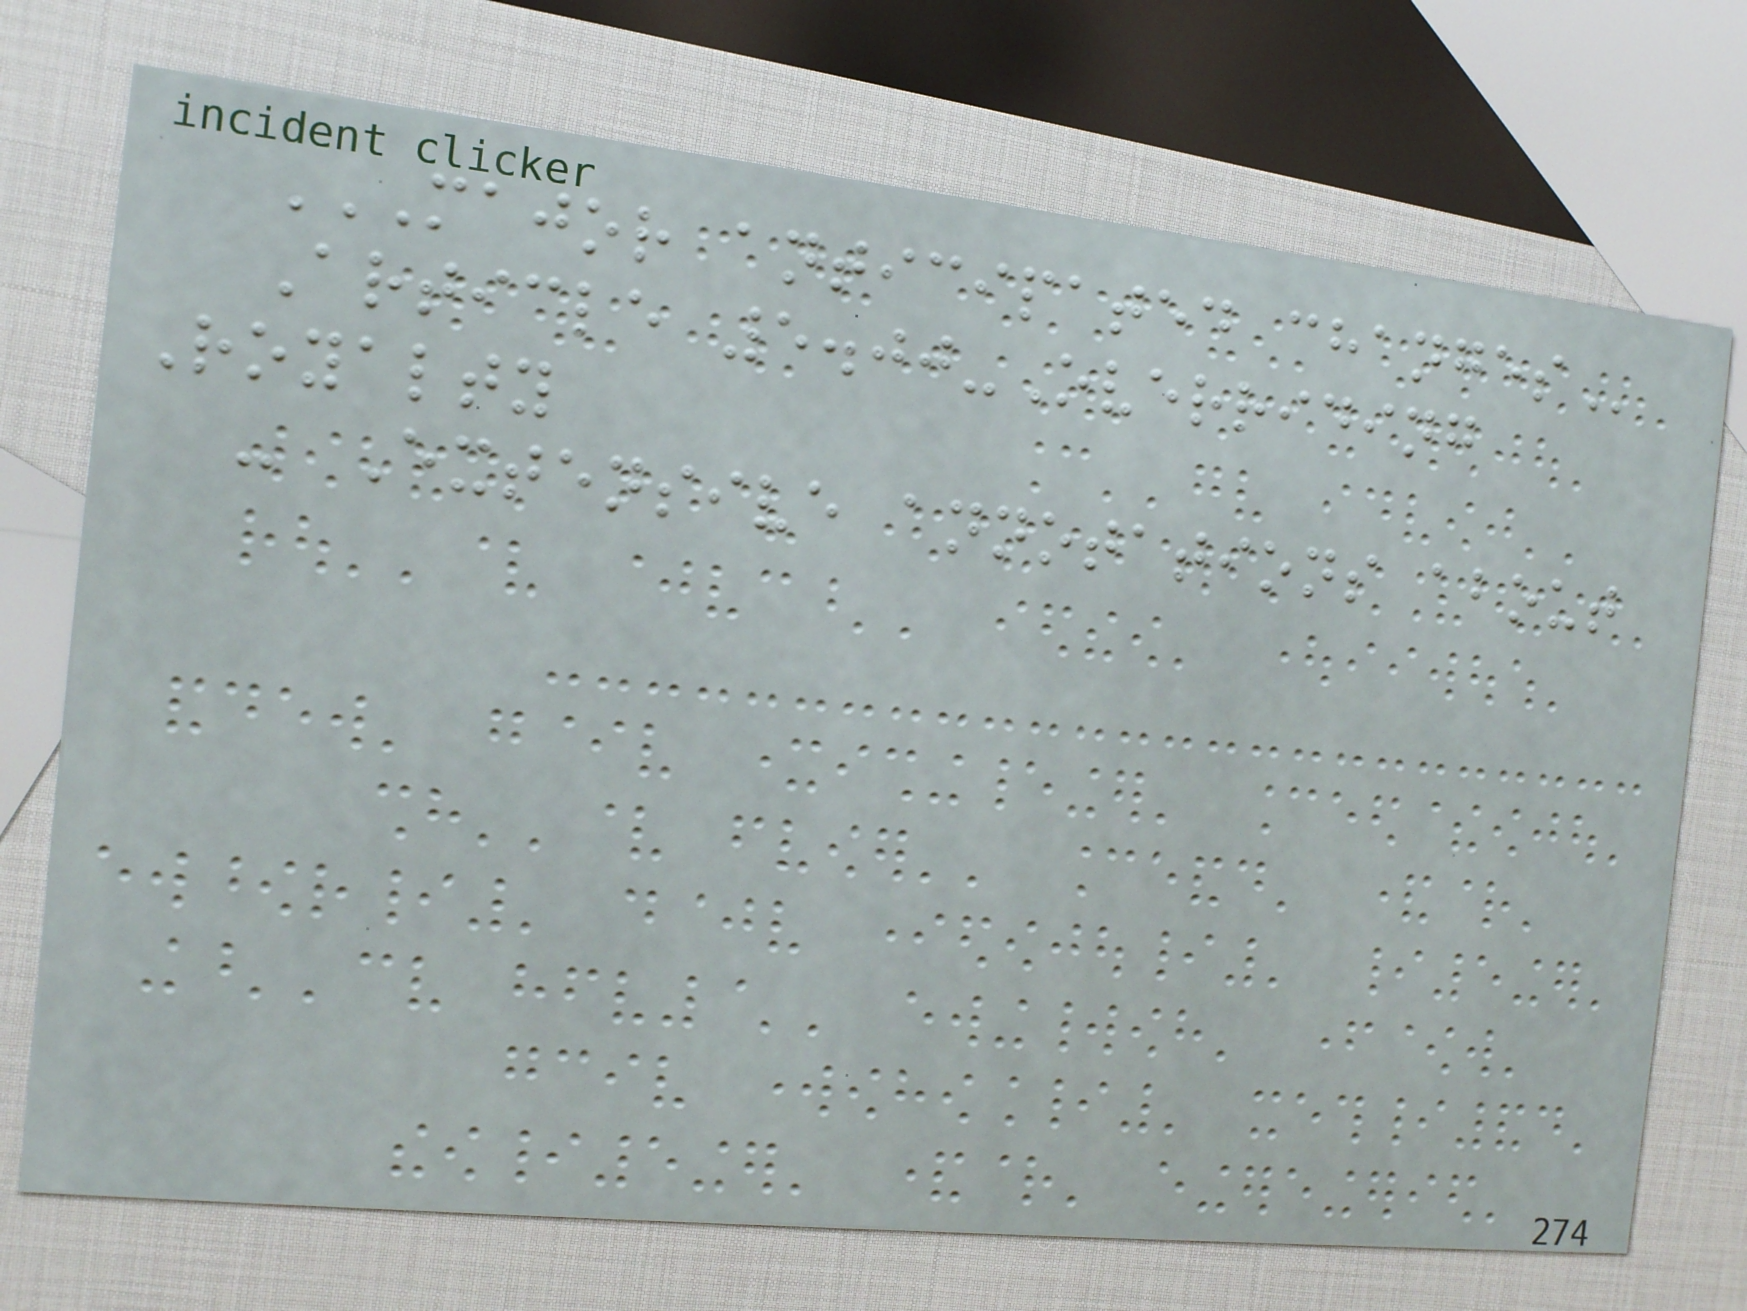MAJOR ANTICIPATED CHANGES
Article 5.00-Overriding
Royalty
- Extensive annotations about
